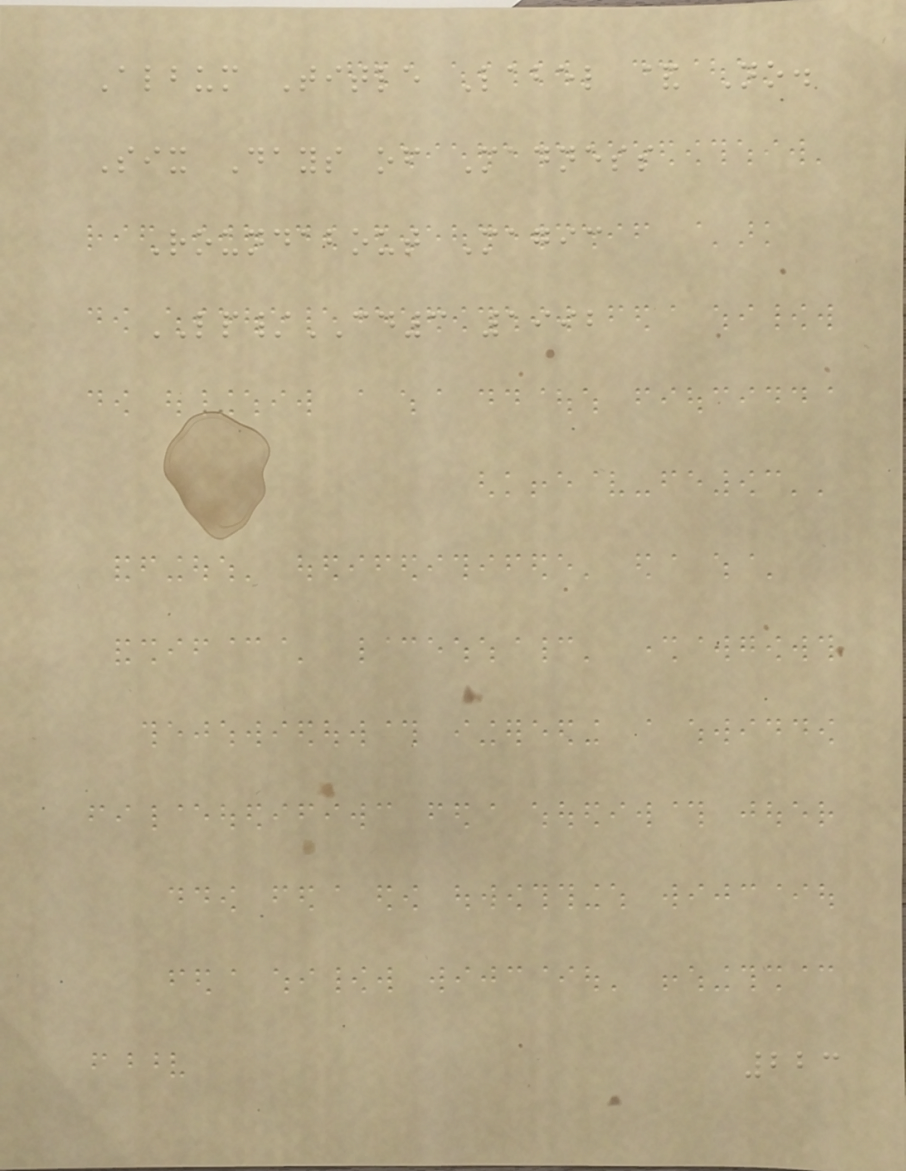Album Title Label & No.
Six Days of Madness
Roundabout Magic
LP/CD3 1992
223
